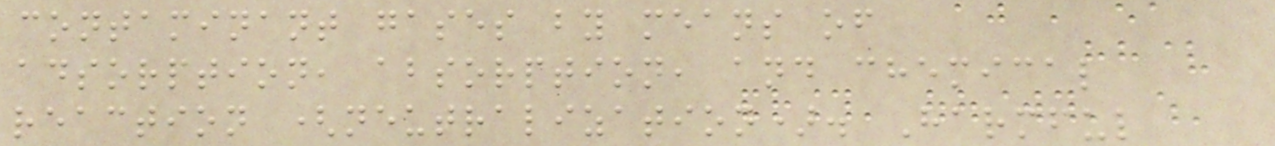contaminant gases by means of
adsorption, absorption, and chemical
reaction (neutralization). Harmful
